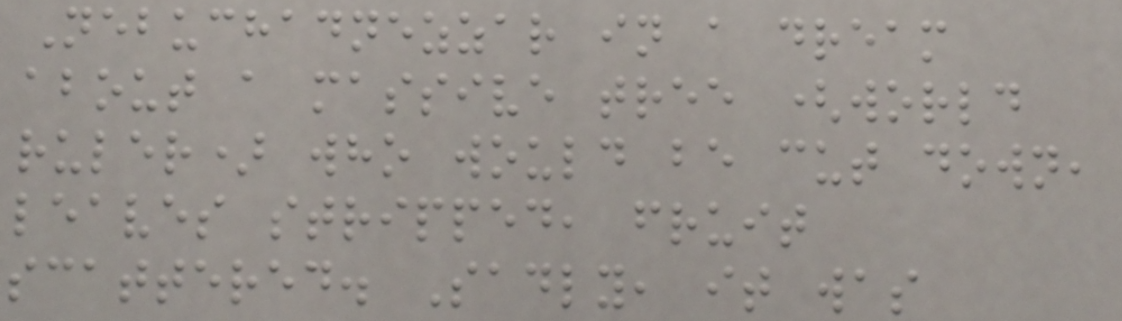Nebuchadnezzar in a dream
about a massive tree (world
ruler) who would be cut down,
leaves stripped, fruit
scattered. Sadly, it was
